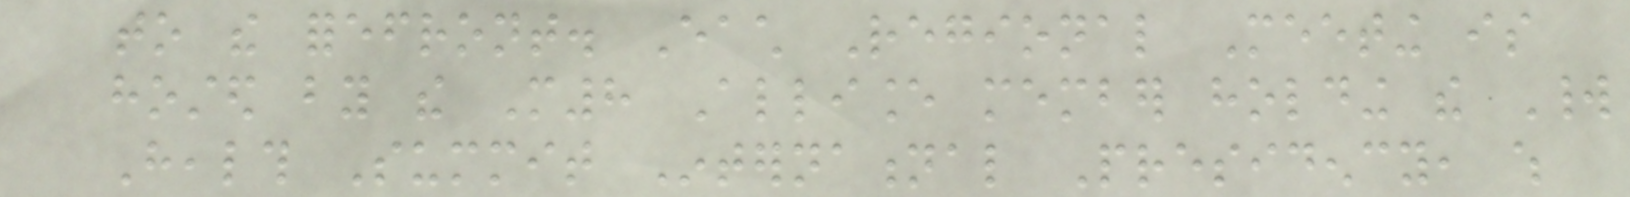to the forefront. Each Regional Meeting is
hosted by the M8 Alliance member holding the World
Health Summit International Presidency, which
